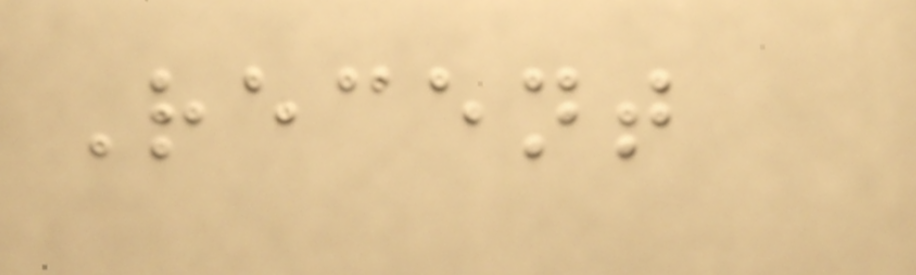Recent
